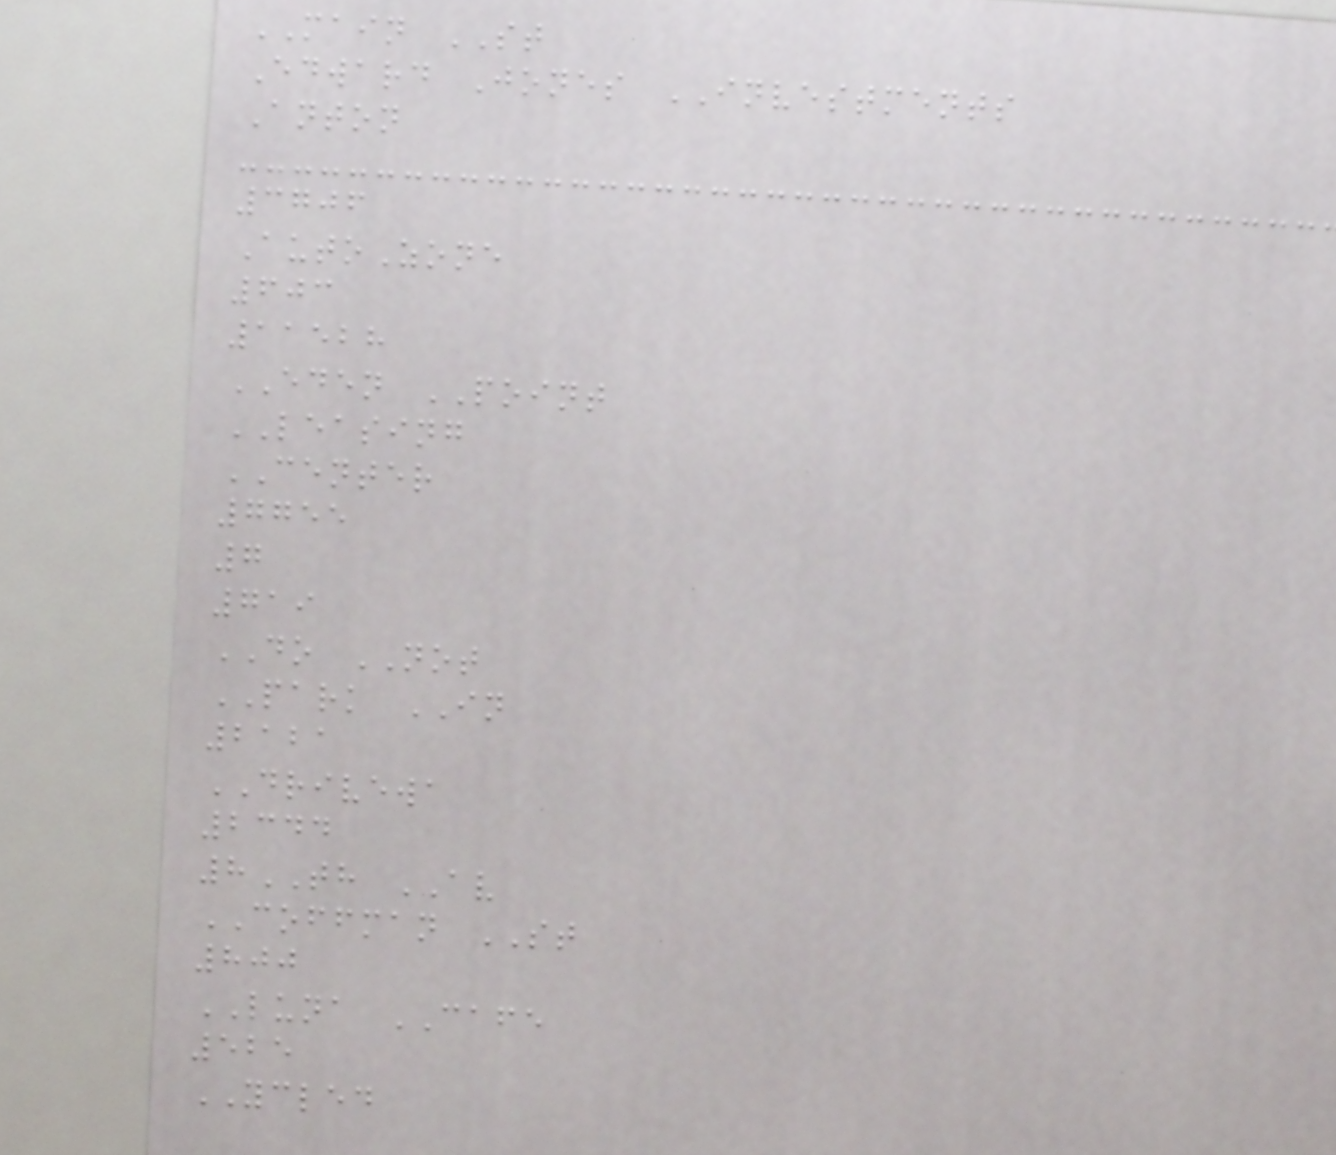MAIN ST
Edward Jones INVESTMENTS
Anton
3706
AutoZone
603
11528
EDEN POINT
LEASING
CENTER
7755
7
719
DO NOT
PARK IN
2121
DRIVEWA
2344
8TH AV
COFFMAN ST
800
LUNA CAFE
525
YCLED
